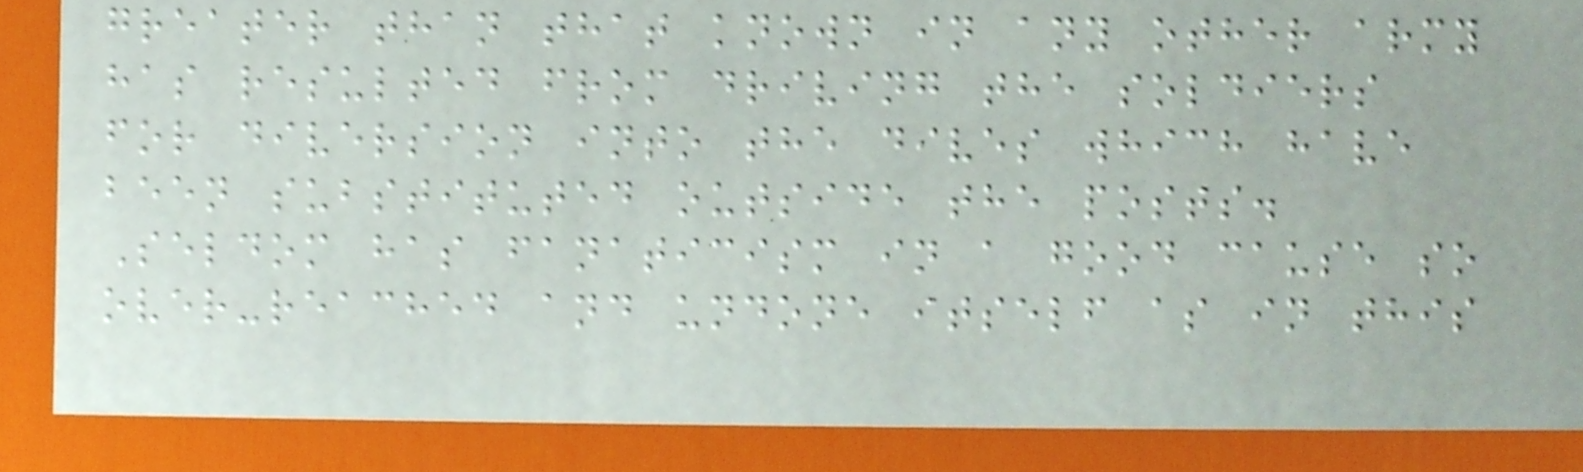greater than that known in any other army
has resulted from driving the soldiers
for diversion into the dives which have
been substituted outside the posts.
Seldom has fanaticism in a good cause so
over-reached and undone itself as in this
